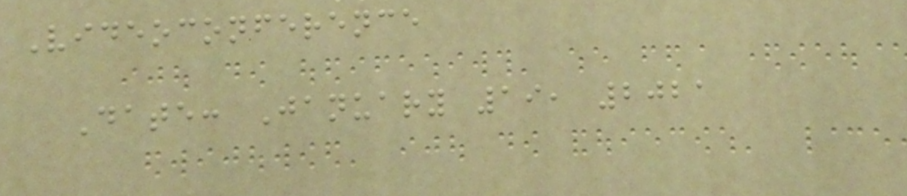Videoconference
Date: January 19, 2021
